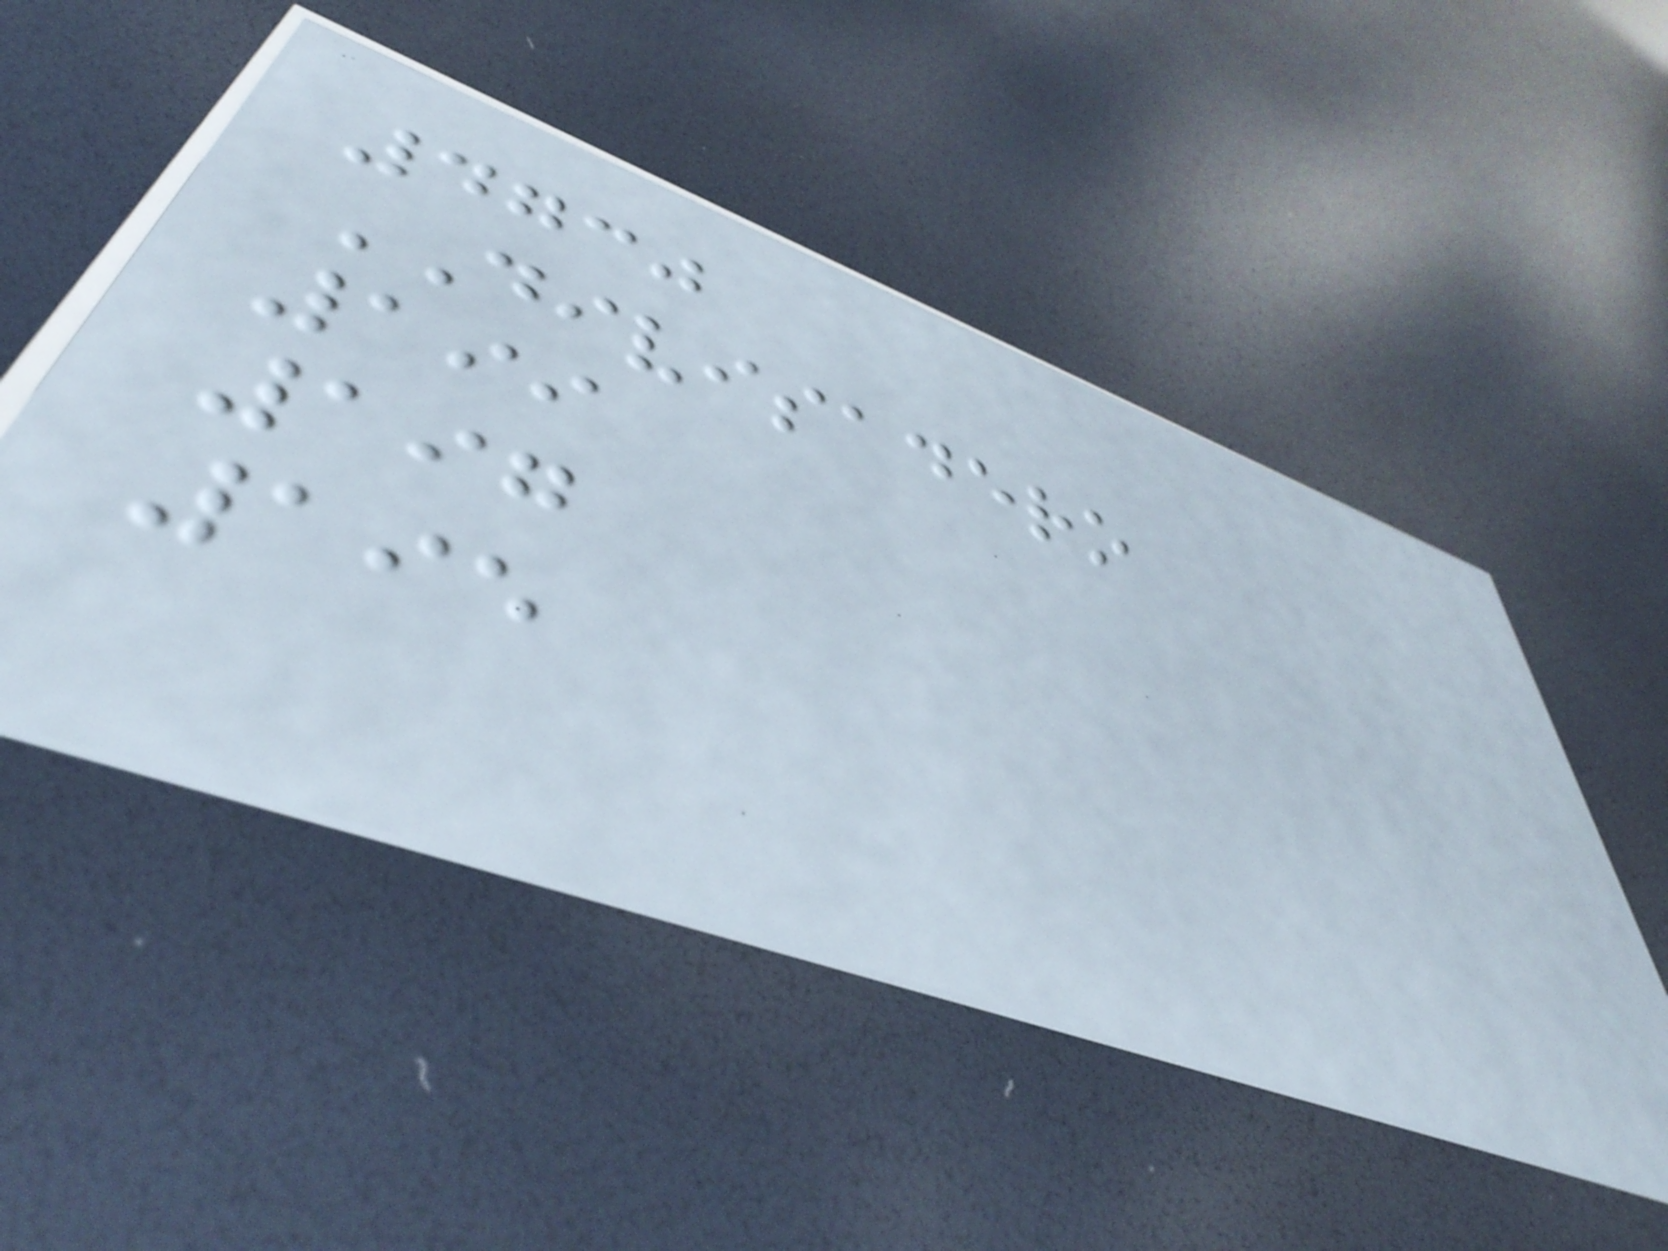4730
DIVISADERO
199
197
195
